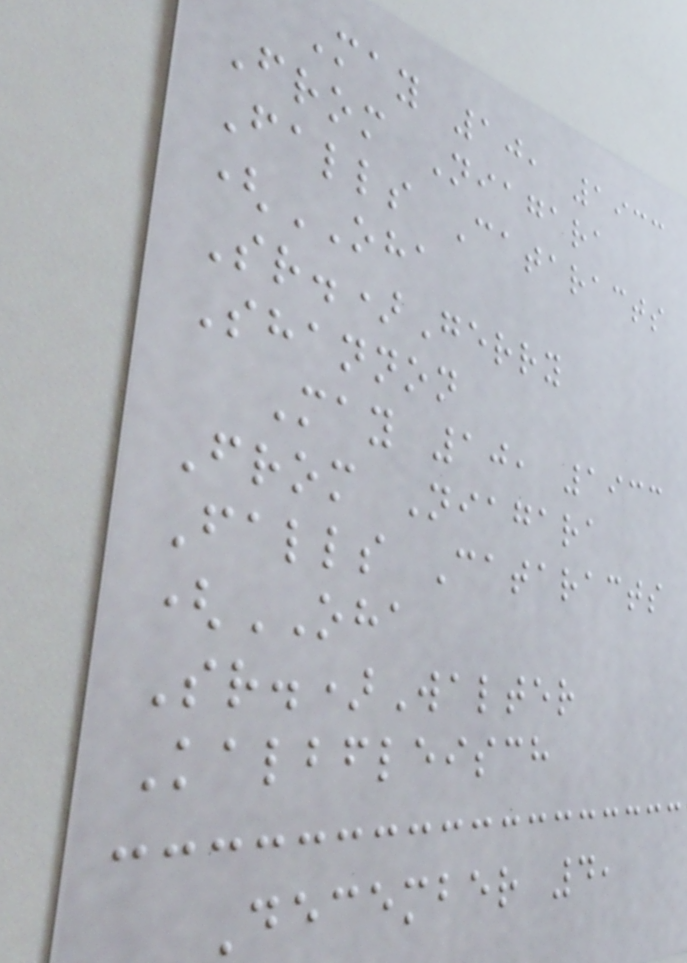May 10, 1933
From Niagara
Falls Cataracts
(OHA
Sr.)Gerry
Shannon
May 10, 1933
From Niagara
Falls Cataracts
(OHA
Sr.)Walter
Kalbfleisch
December 4,
